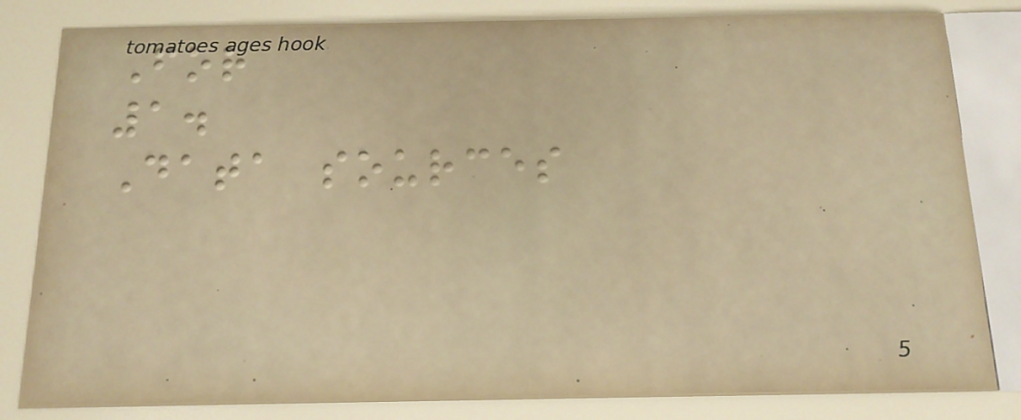For
1.
Data sources
